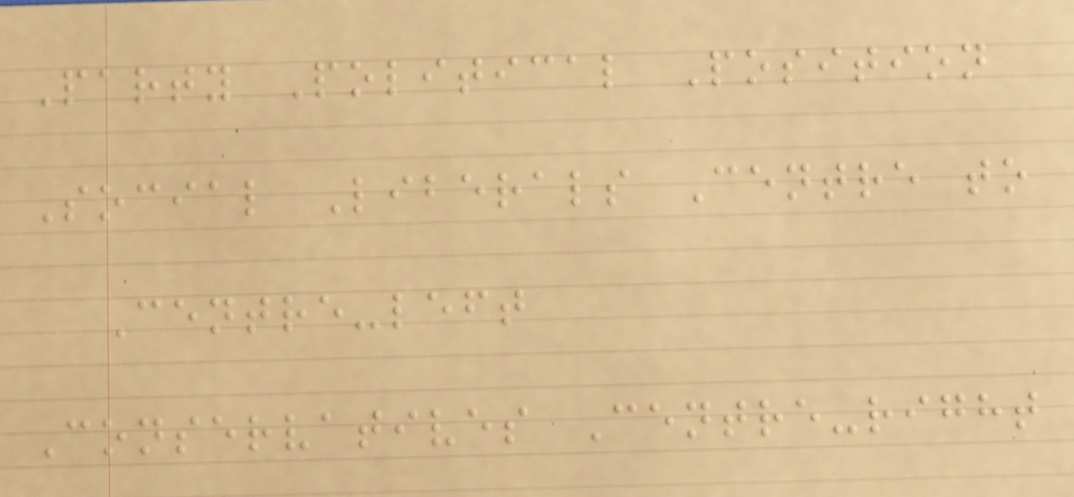Party Political Position
Social Liberals Centre to
Centre-left
Conservatives Centre-right
